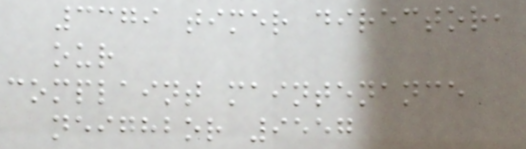3379 timer director,
our
complaint maintenance
neighbor 9557
